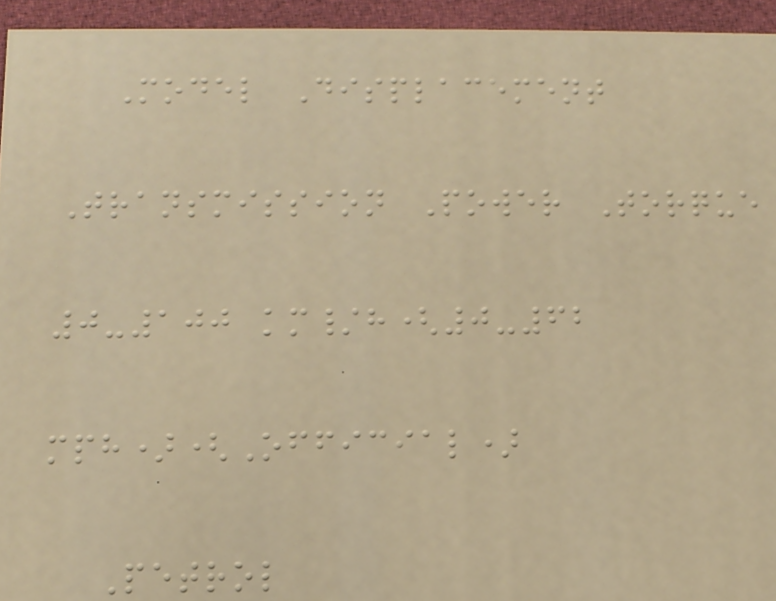Model Displacement
Transmission Power Torque
0-100 km/h(0-62
mph)(Official)
Petrol
